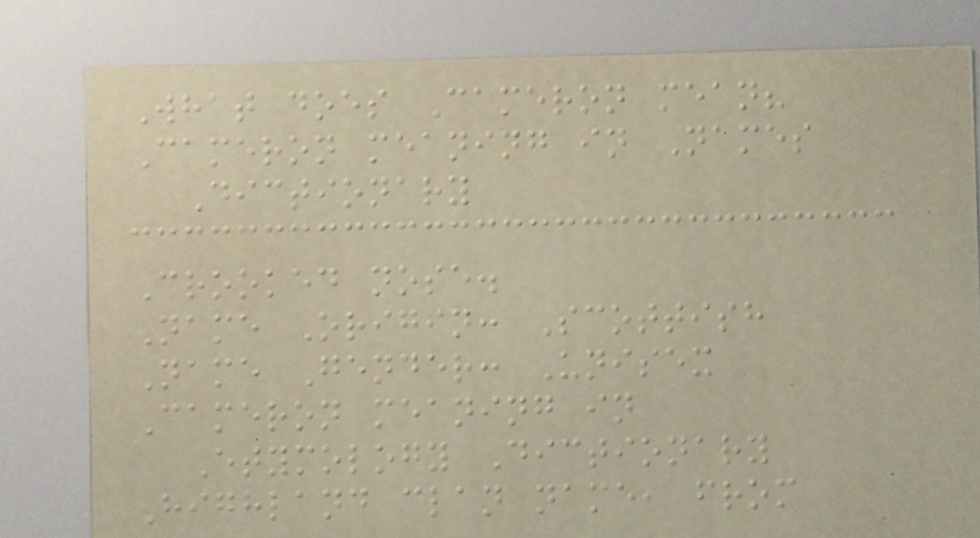What does Cameron mean?
Cameron meaning in Names
Dictionary
Crooked nose.
Name Origin: Scottish
Name Gender: Unisex
Cameron meaning in
Etymology Dictionary
Highland clan name, from
